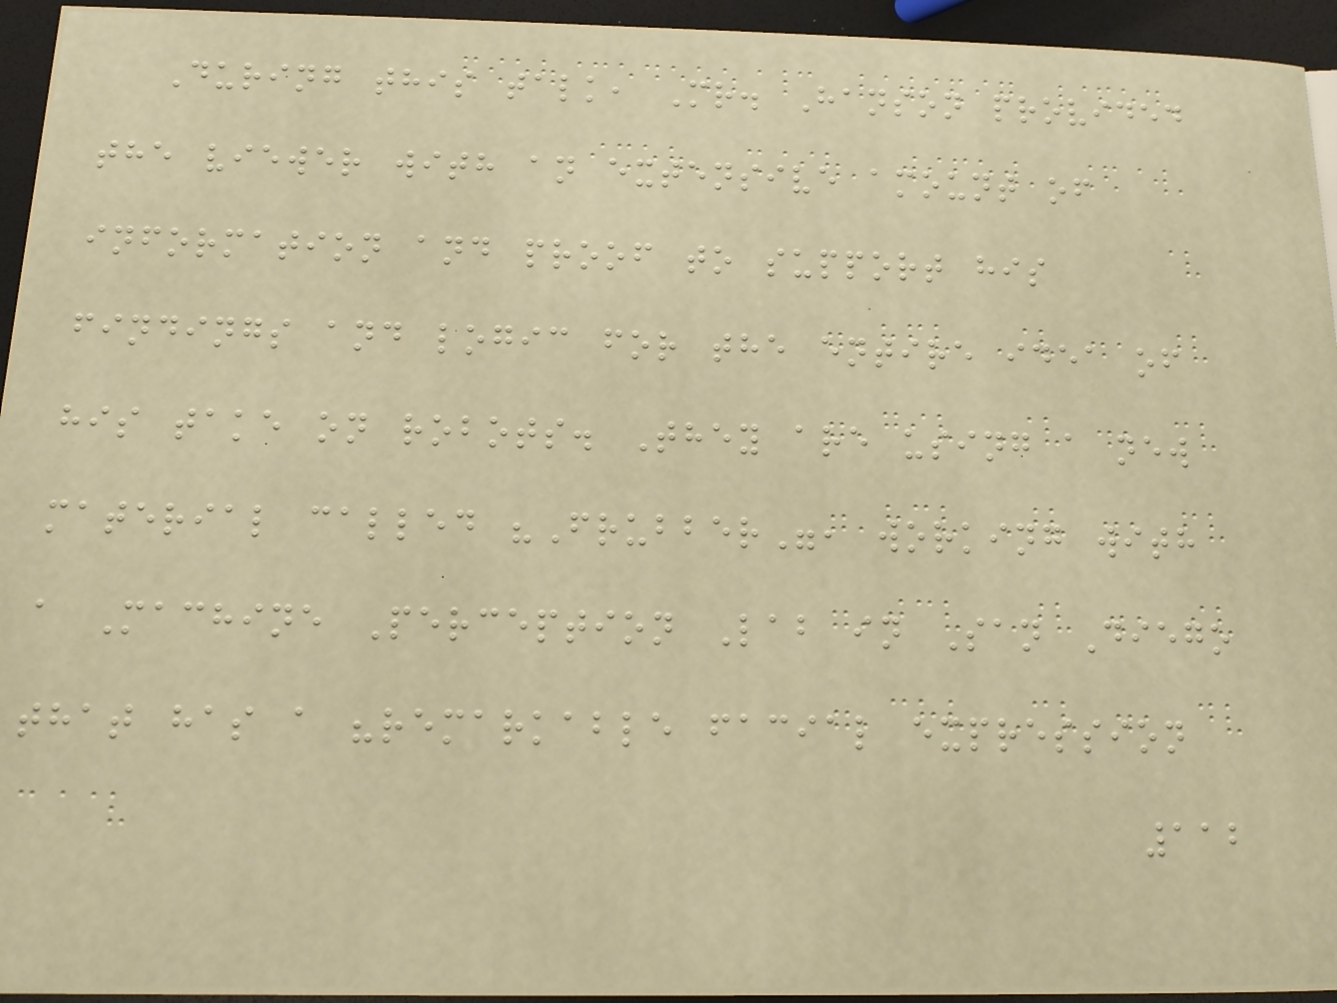During this talk, Mr. Hanson provided
the viewer with an extensive amount of
information and proof to support his
findings and logic for the entire idea of
his take on robots. They are using a new
material called "Frubber", working with
a Machine Perception Lab in San Diego
that has a "remarkable facial expression
112
